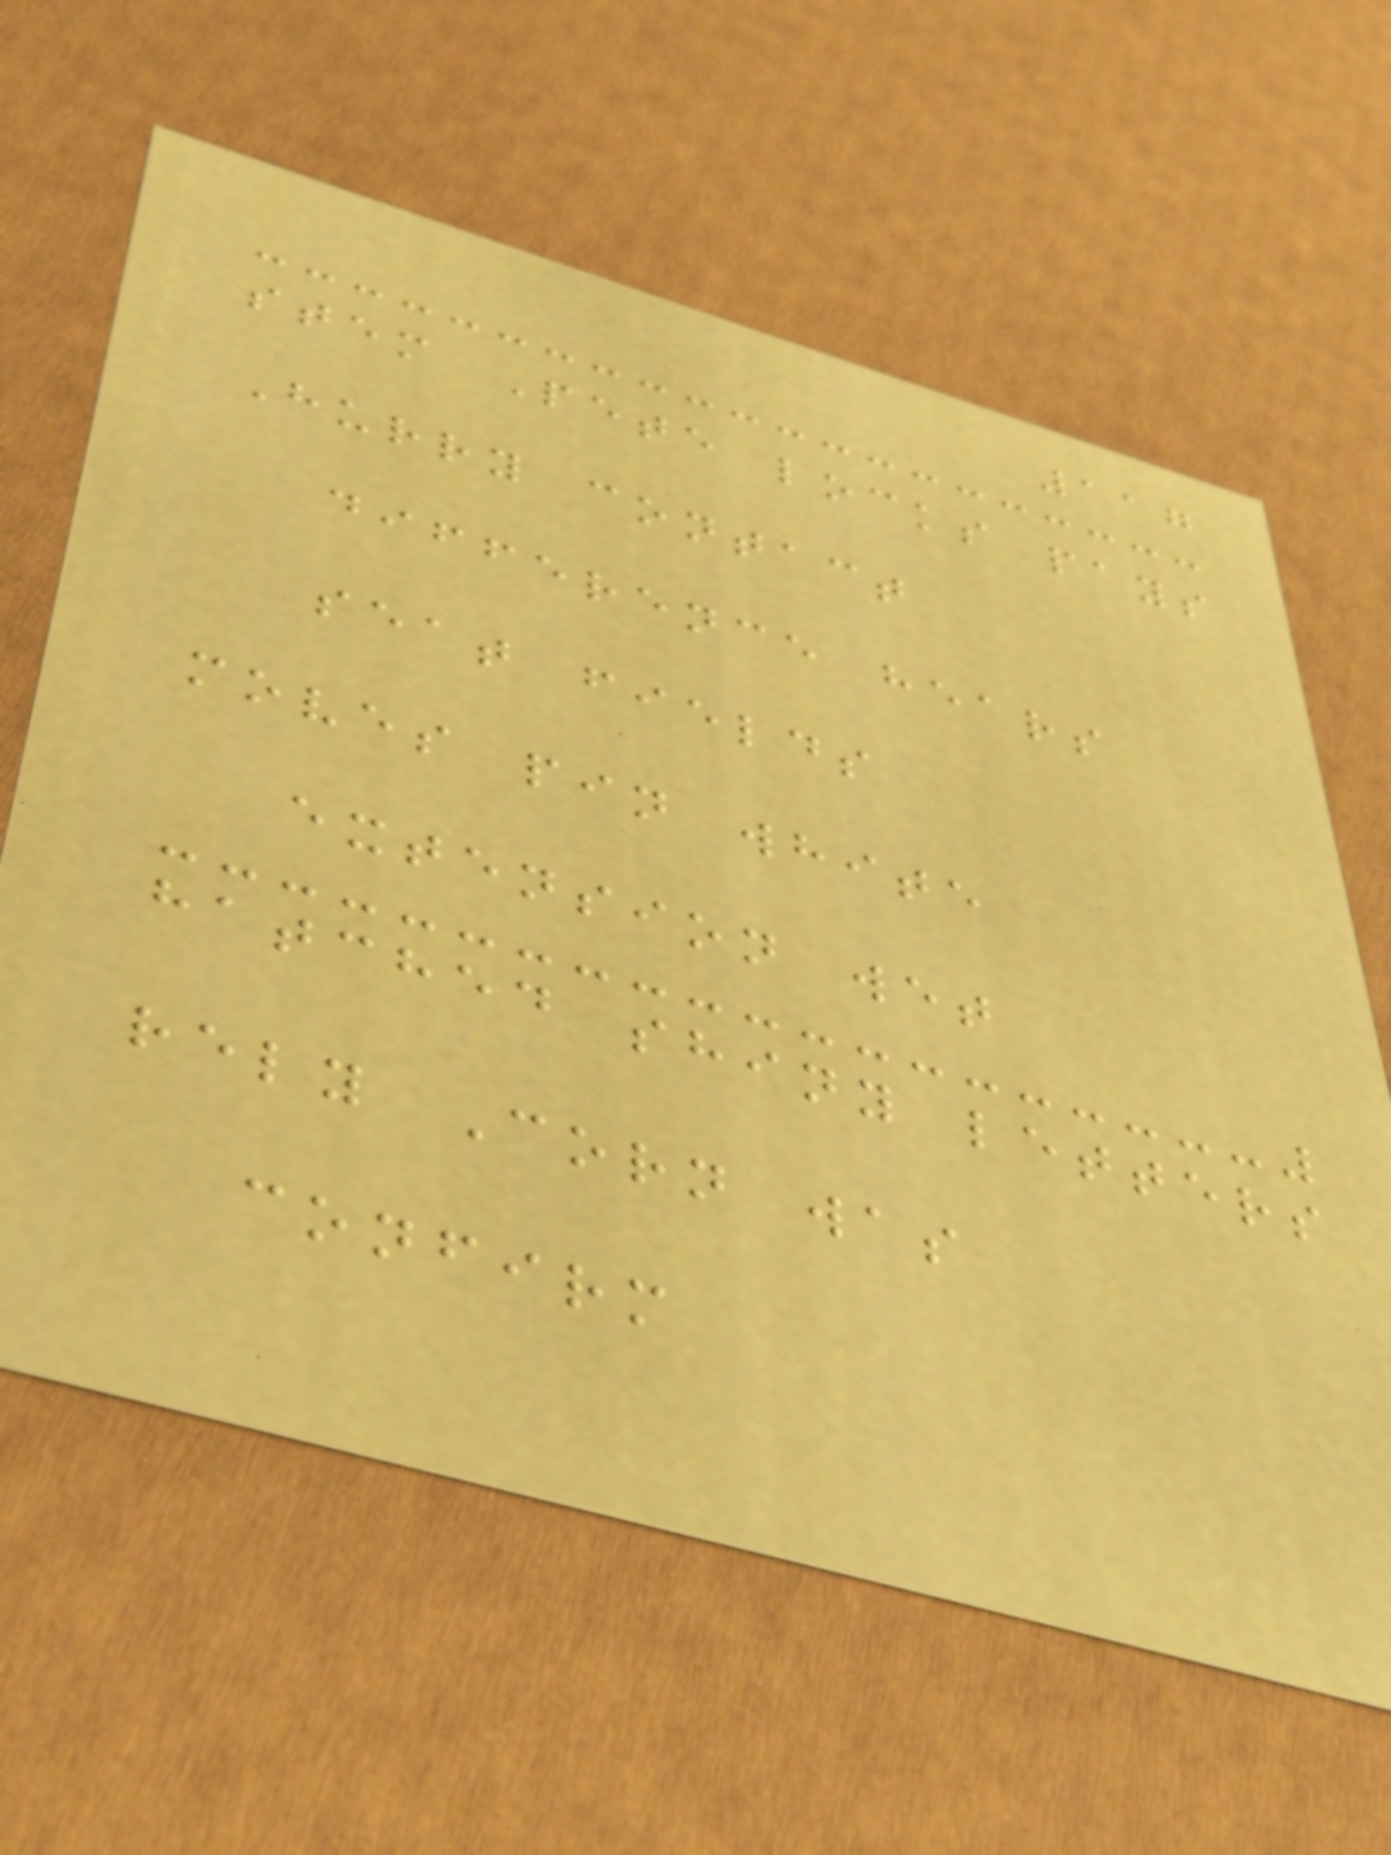117
stem Pete locks pays
Hurry contact
difference hears
seat fields
moves pin white
extension wet
hatched shiny letters
rely Corn was
confirm
